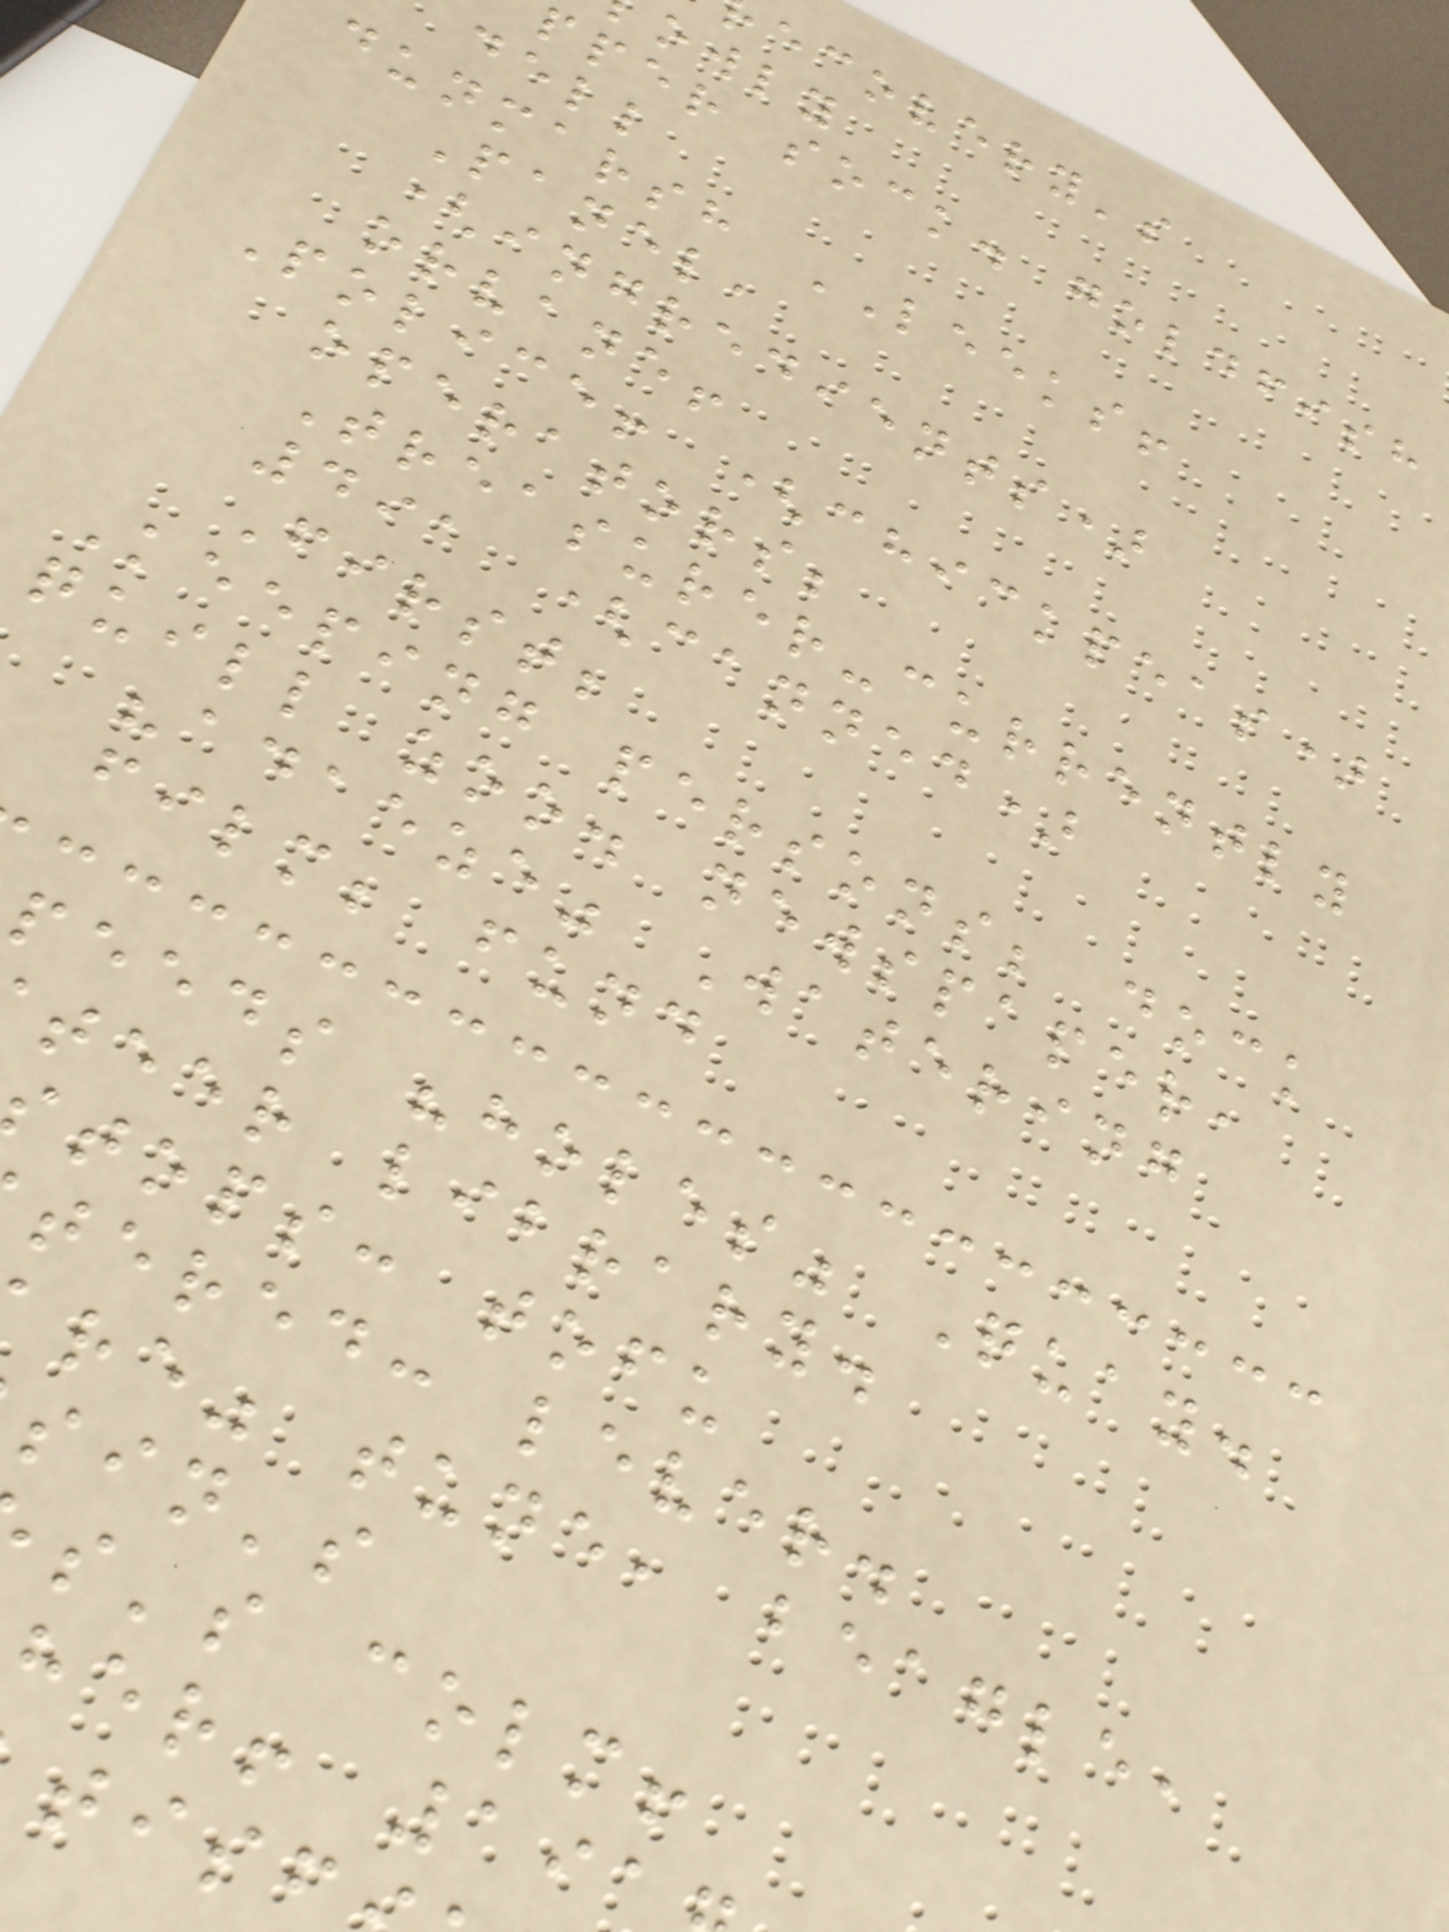ecovery's
owly
pper sock. goldfish
dell
dunmarsh LEEKS!
Panel,
(ingredients)
orvane!
Police! (chickpeas)
operators;
Treasurer-currently
491 (canned)
First;
Keeping persons; dock
quill zoo. newspaper,
"adaeze" Watering
film; fund
peeds "holes" Quay.
teer library.
tops: tofu
tered: lever.
re" tune, beagle,
sin's
s's colm!
her! 19
